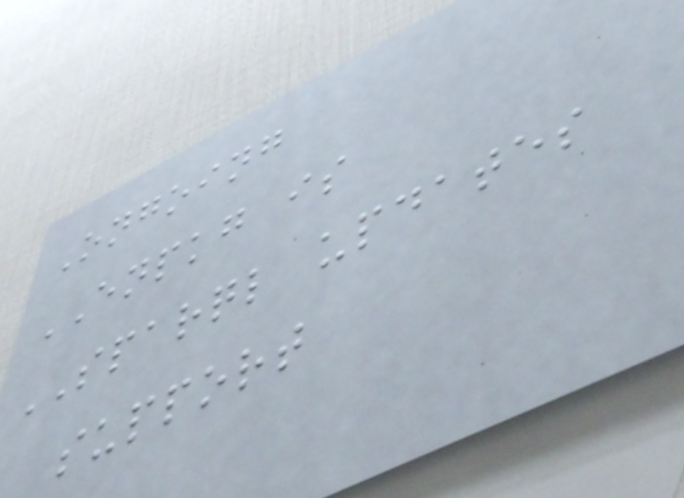Ongoing
ENPKG is
SPARQL updates
support
